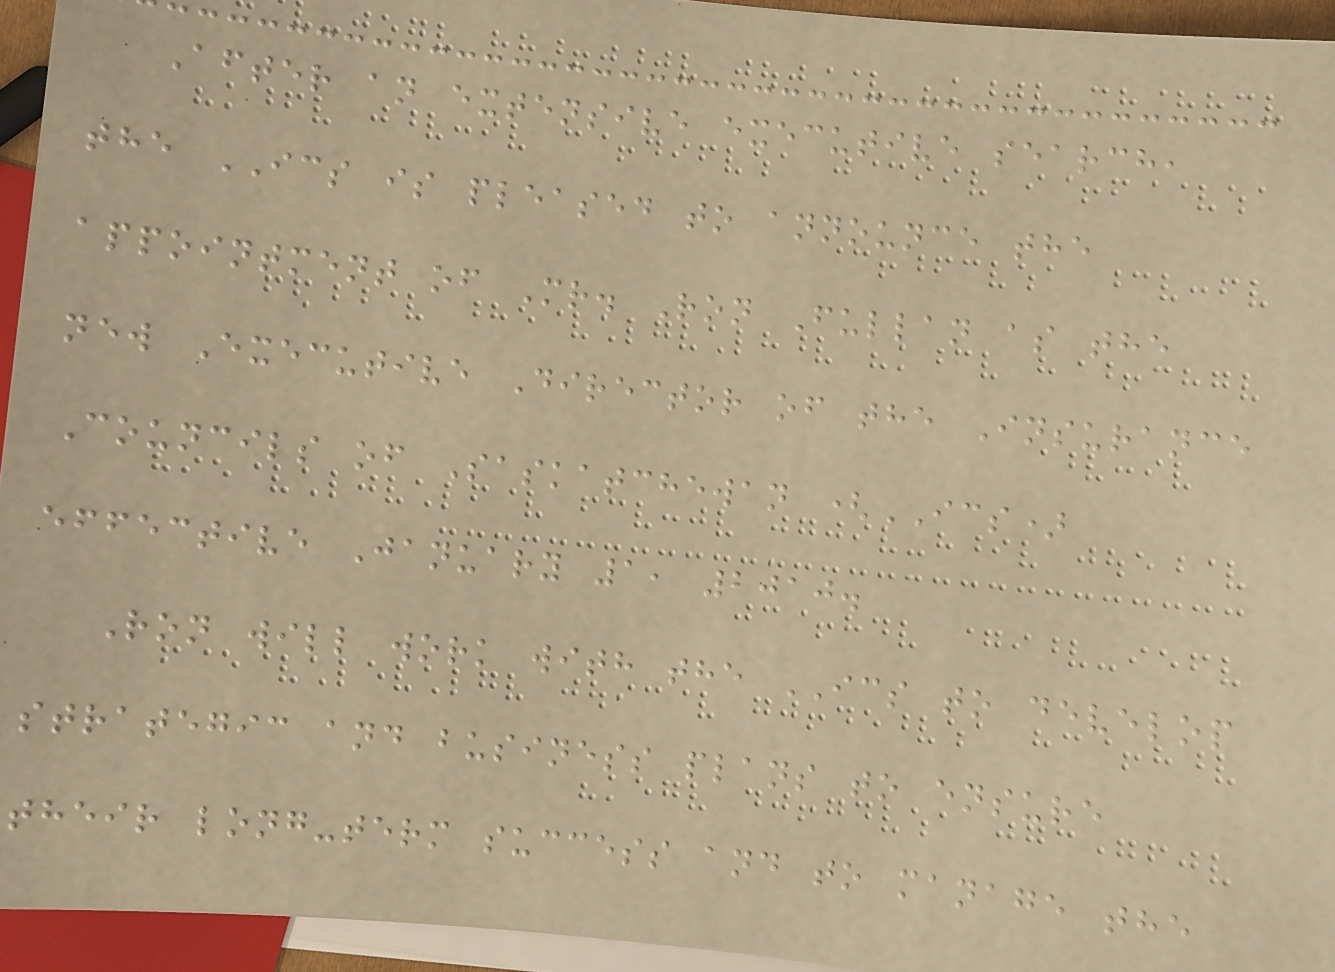After an extensive executive search,
the ICS is pleased to announce the
appointment of Mr. Ron Fullan as the
new Executive Director of the Insurance
Councils of Saskatchewan (ICS)
effective January 1, 2010.
Ron will work with the ICS to develop
strategic and business plans to ensure
their long-term success and to manage the
